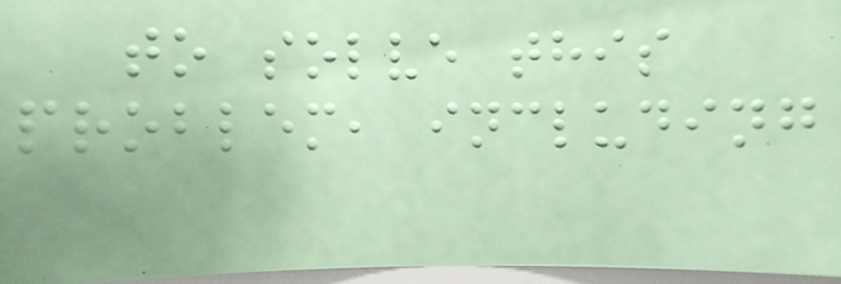to solve this
problem, including
